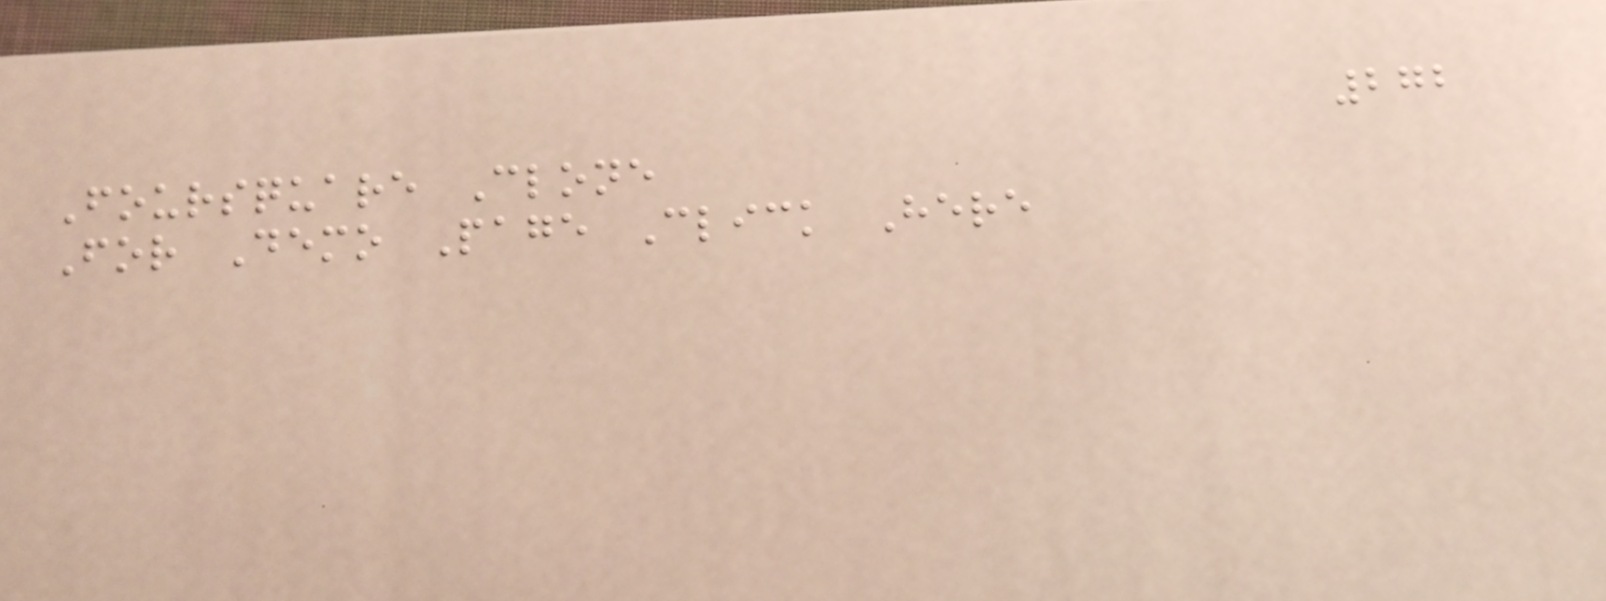272
Foursquare Clone
For Demo Page Click Here
